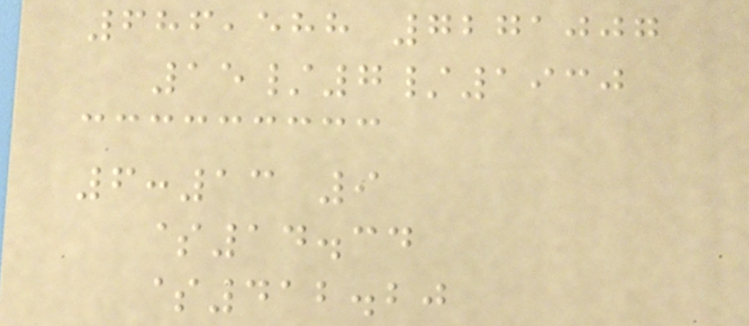686,588 7271007
15/7/1930
6:13 9
$14.34
$412.20
